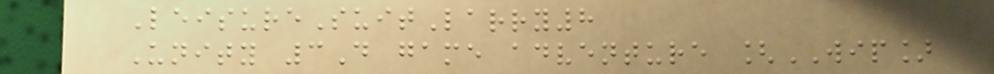LeisureSuitLarry8
Unity 3D game adventure [WIP]
